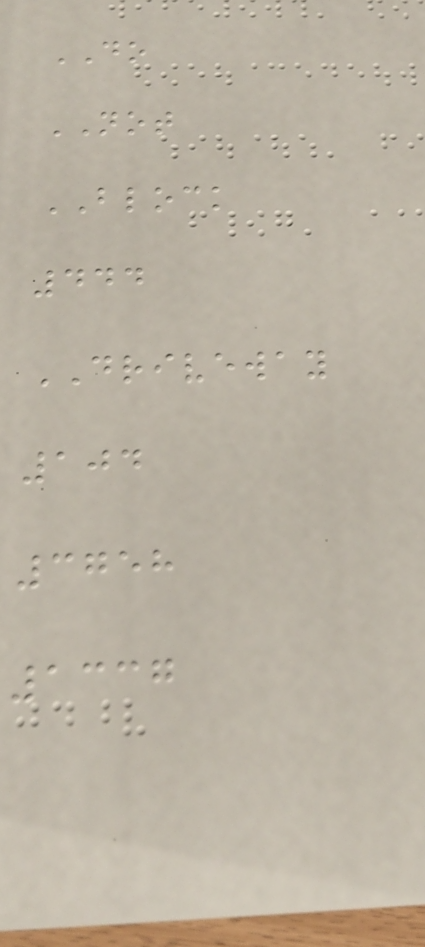DO
NOT
BLOCK
444
DRIVEWAY
104
3758
1337
